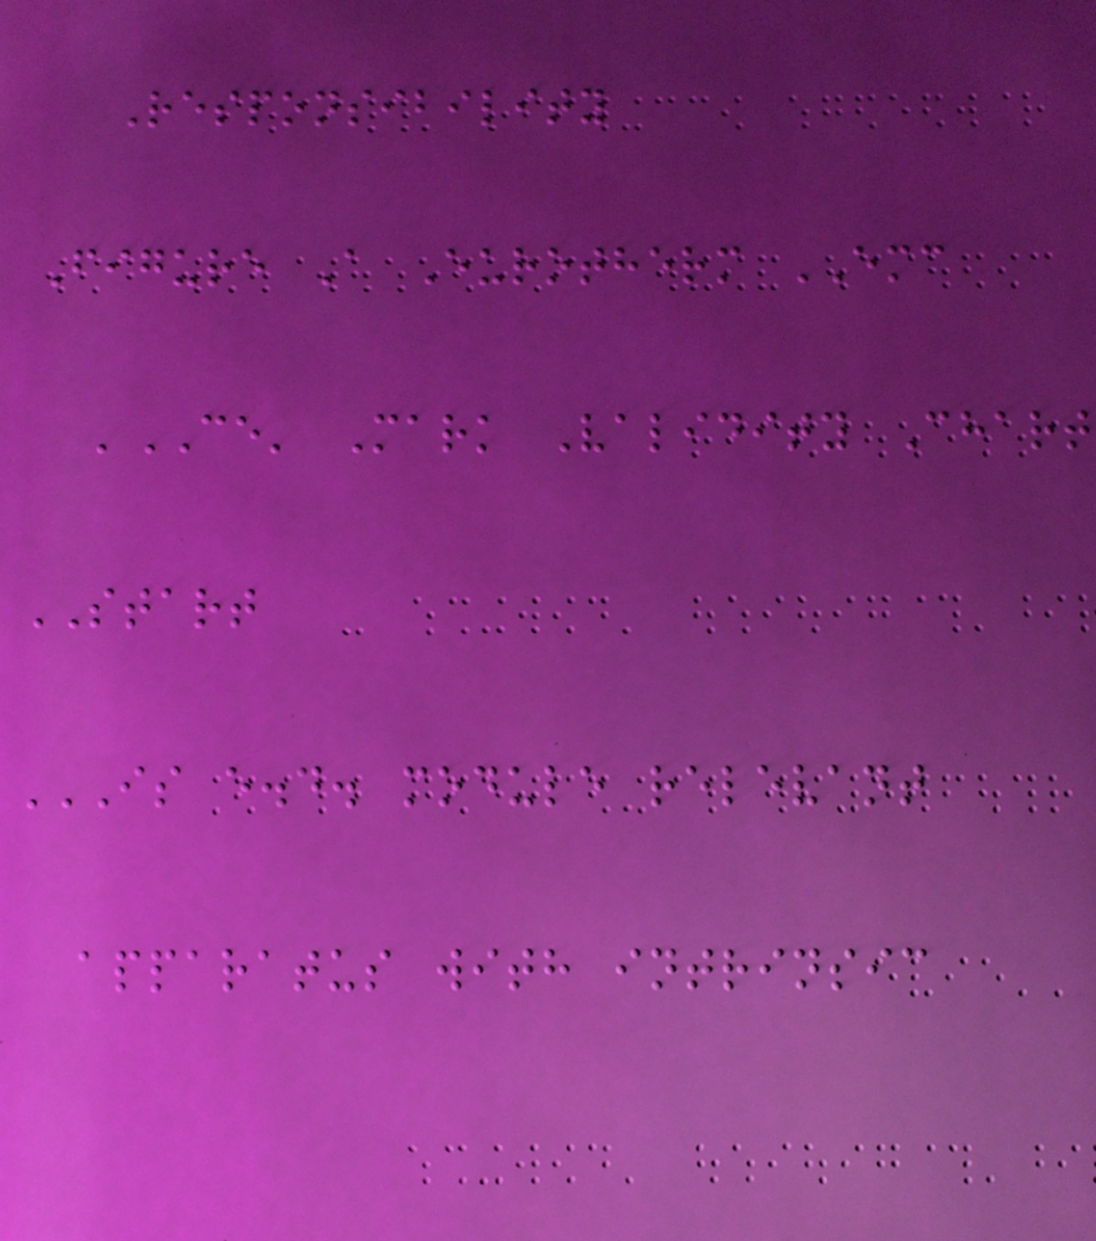Responsibility
Figure A Eurotherm EMC
'CE' Mark Validity Chart
START
IS E.D. MODULE RELEVANT
APPARATUS WITH INTRINSIC
